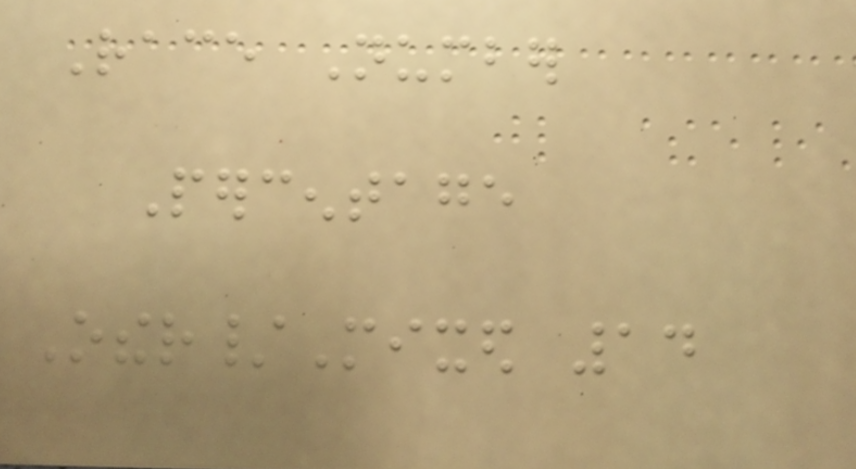Race Number
Percentage
Other/Mixed 14
